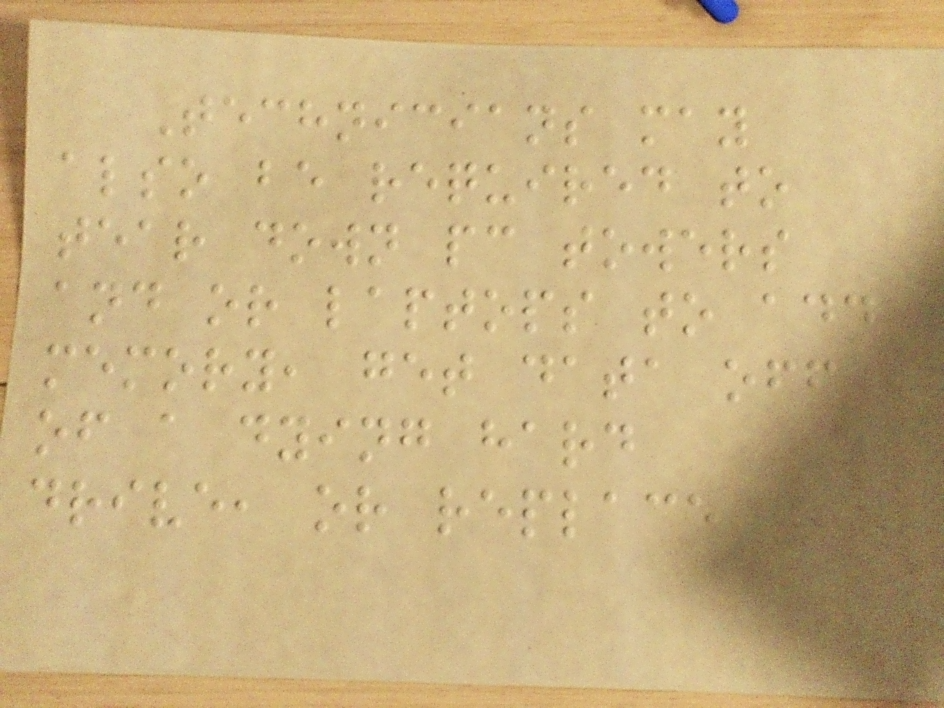Technicians may
also be required to
tear down pc towers
and or laptops to add
memory, get data off
of a dying hard
drive, or replace the
